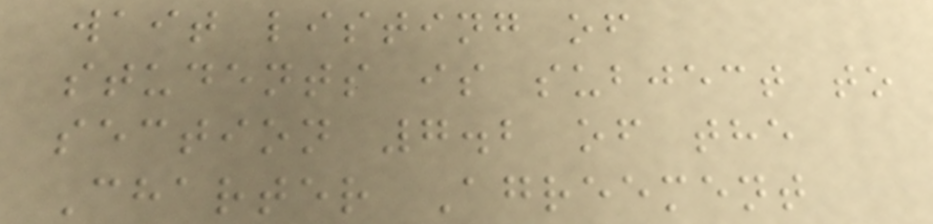wait listing of
students is subject to
section 7.2 of the
Charter Agreement
